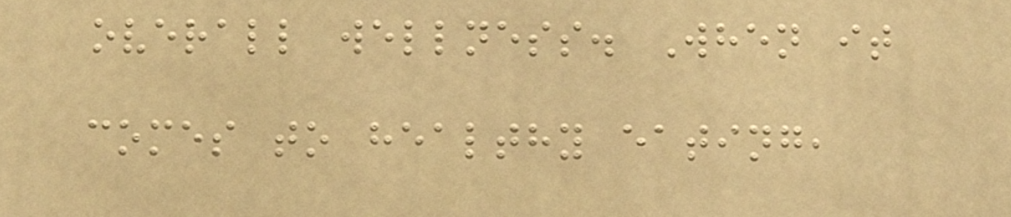overall wellness. When it
comes to healthy eating,
